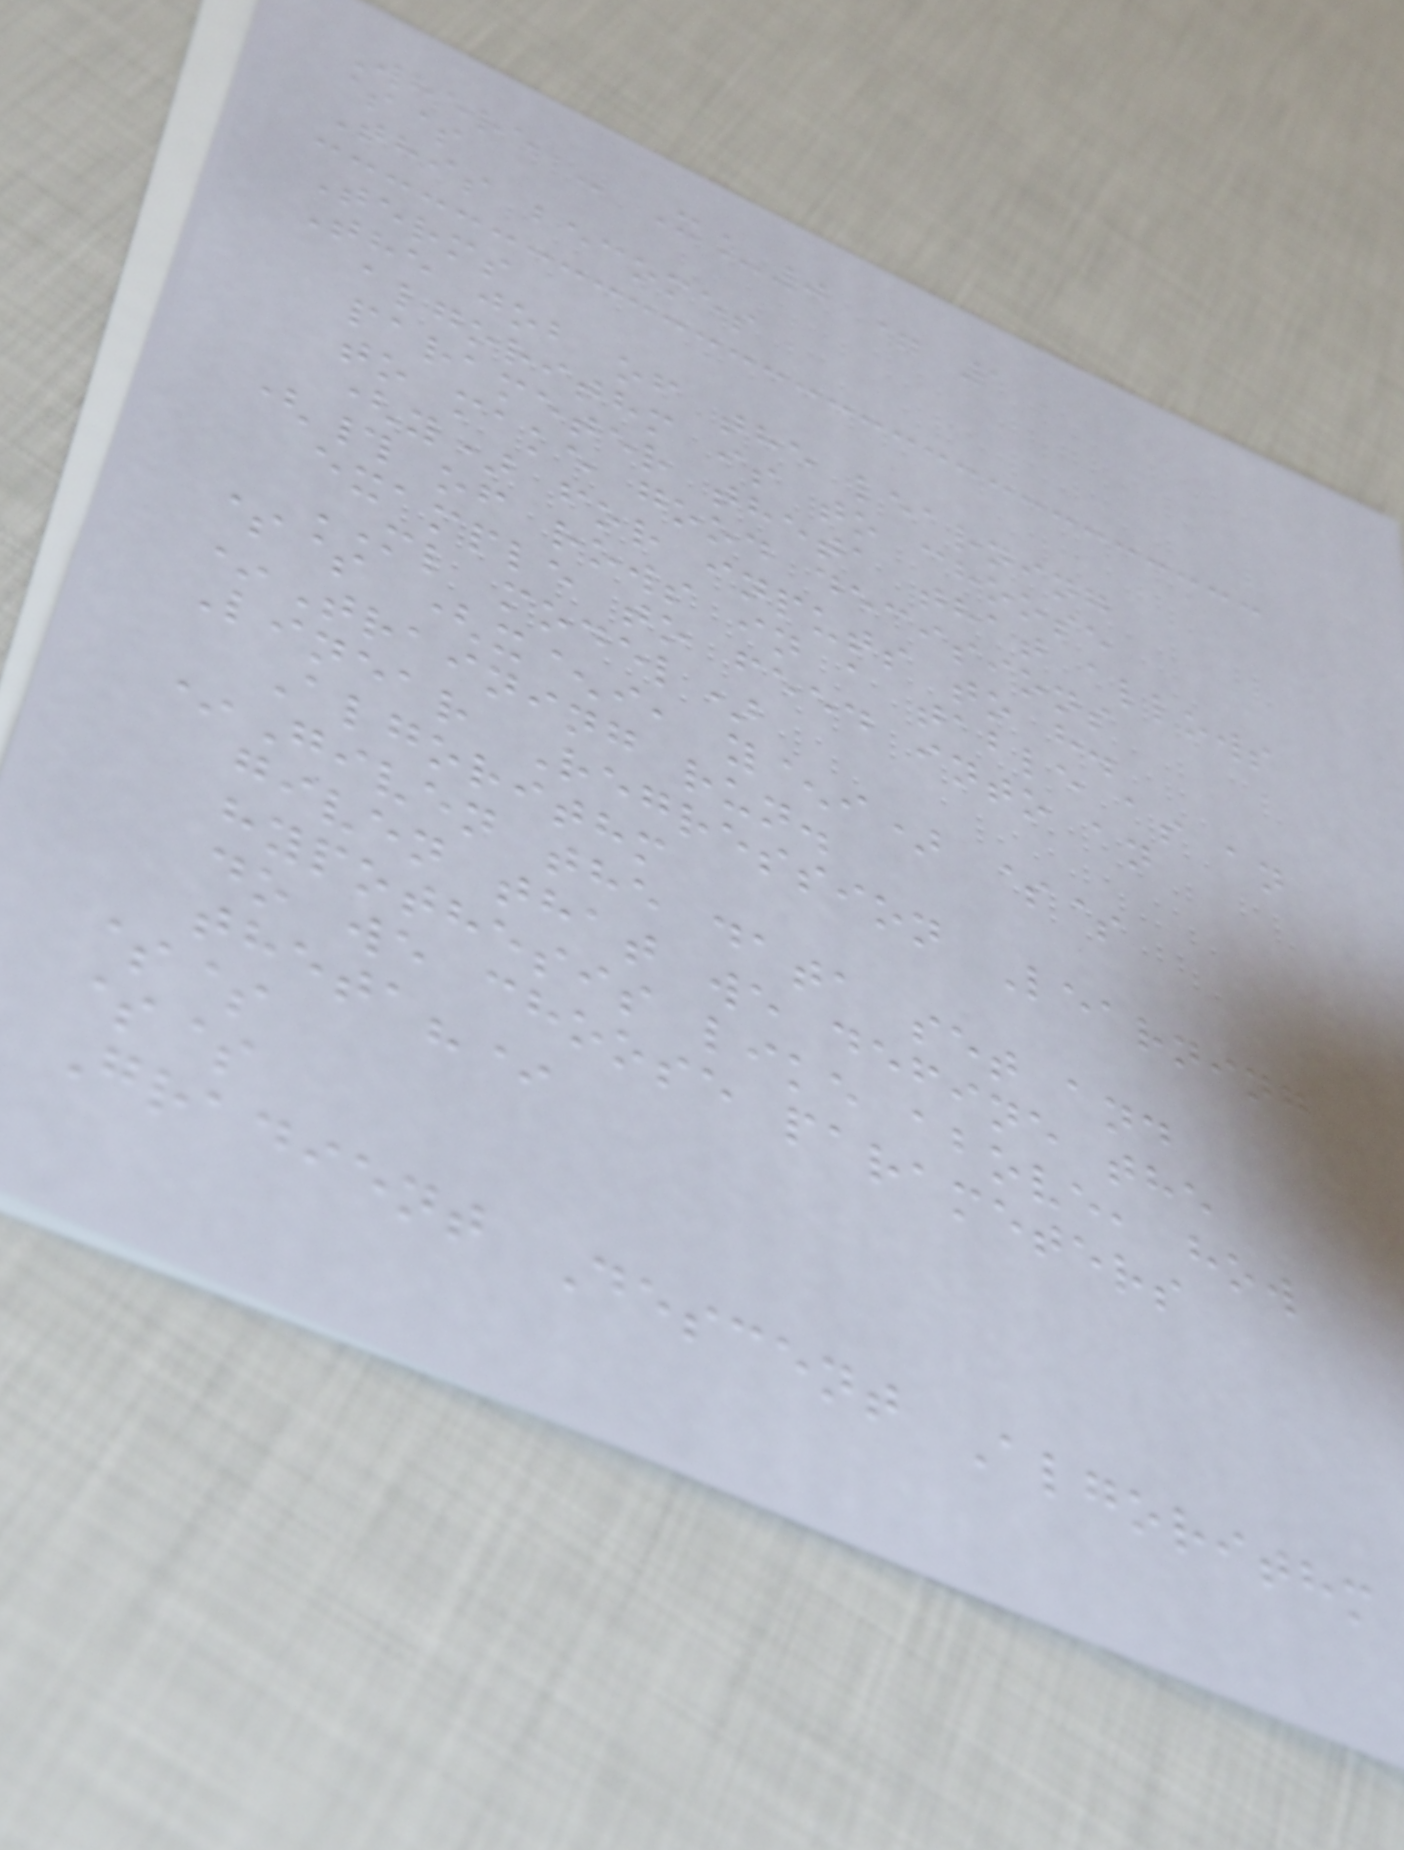Where - X_0 = 1
$$
This becomes
Terms
The job of the learning
algorithm is to choose
parameter theta that allows
to make good decisions
(y) for inputs to h.
(# of rows in a table as an
example to feed into an
ML model)
$$ (x^i, y^i) $$
*Training run.
Linear Regression Learning
Algorithm
*Given the data set and
given that we define the
hypothesis like above, how
do we choose parameters
theta?*
$$
$$
Gradient Descent Algorithm
